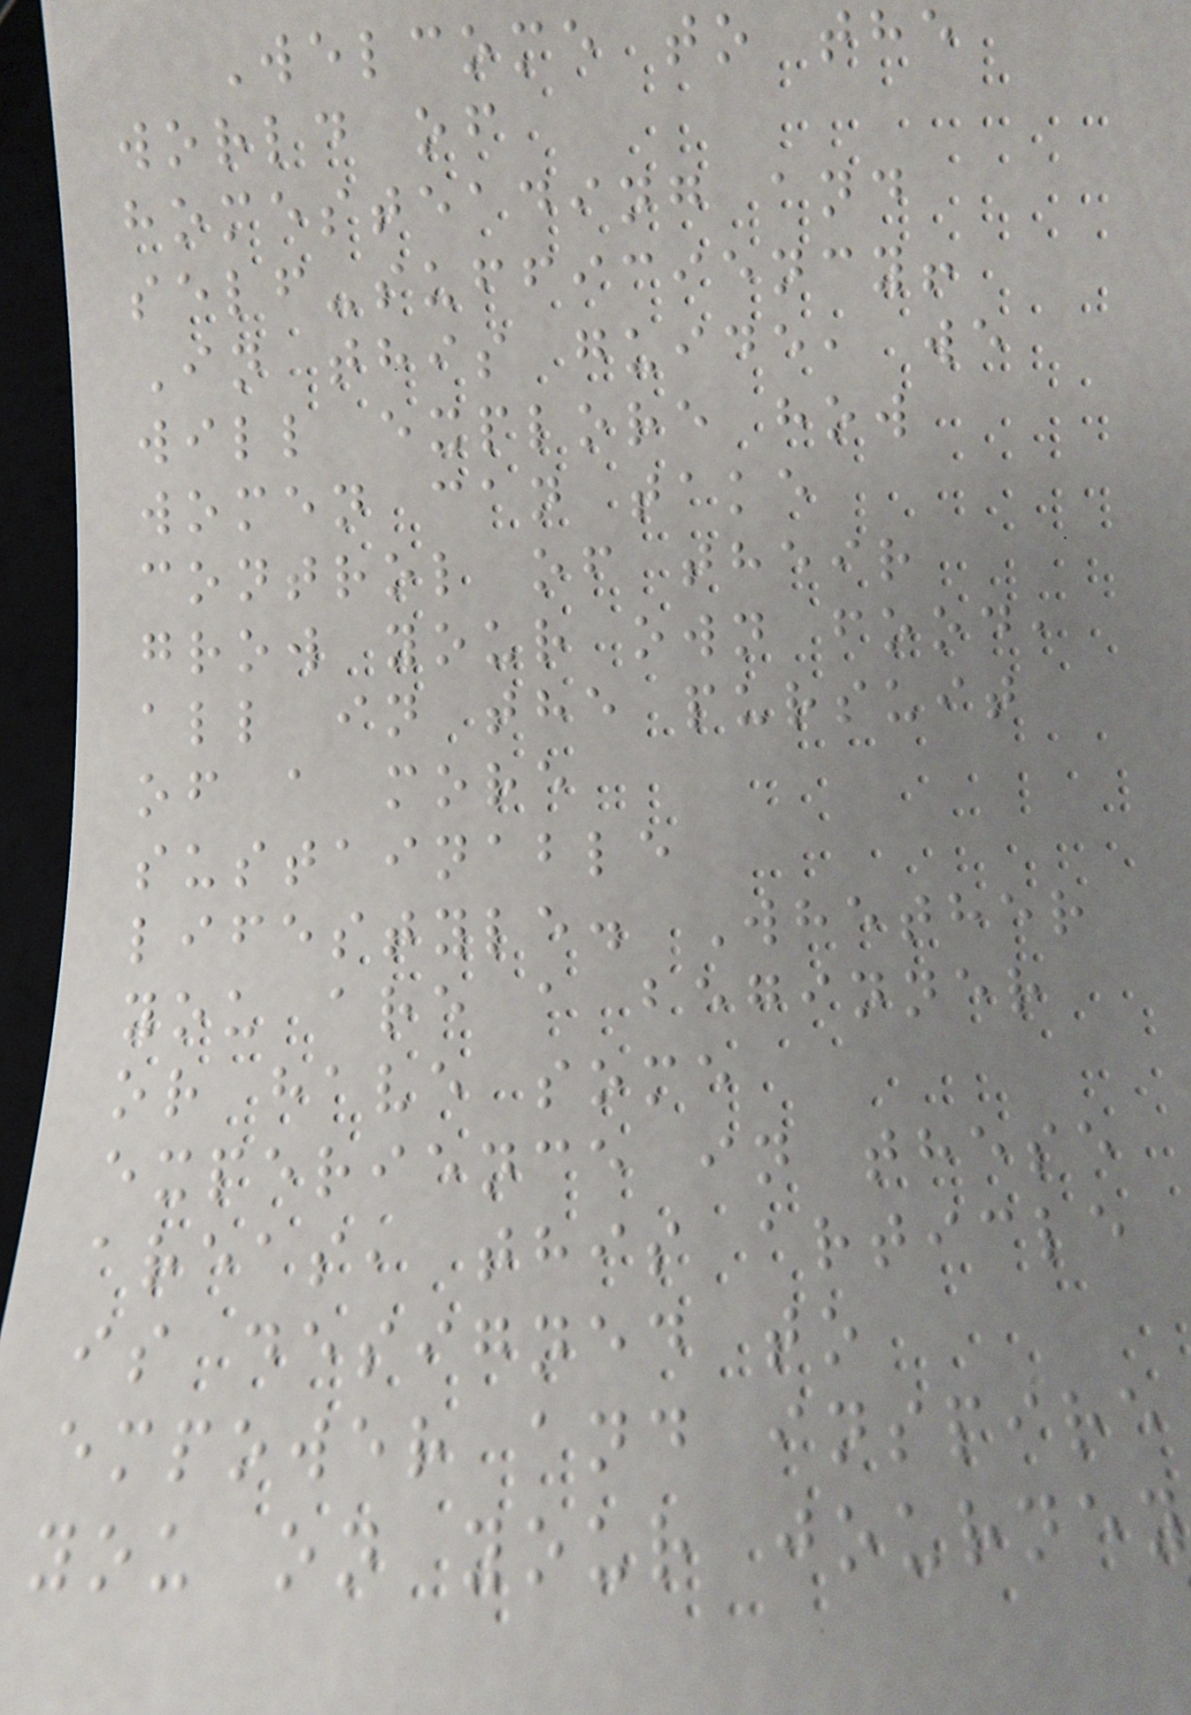Welcome to the
world of
homesteading and
self-sufficiency!
In this guide, we
will explore how
women can take
control of their
grow your own food,
all in the pursuit
of a more
sustainable
lifestyle. Whether
you are a beginner
or have some
experience in these
areas, this article
is designed to
empower and inspire
you on your journey
